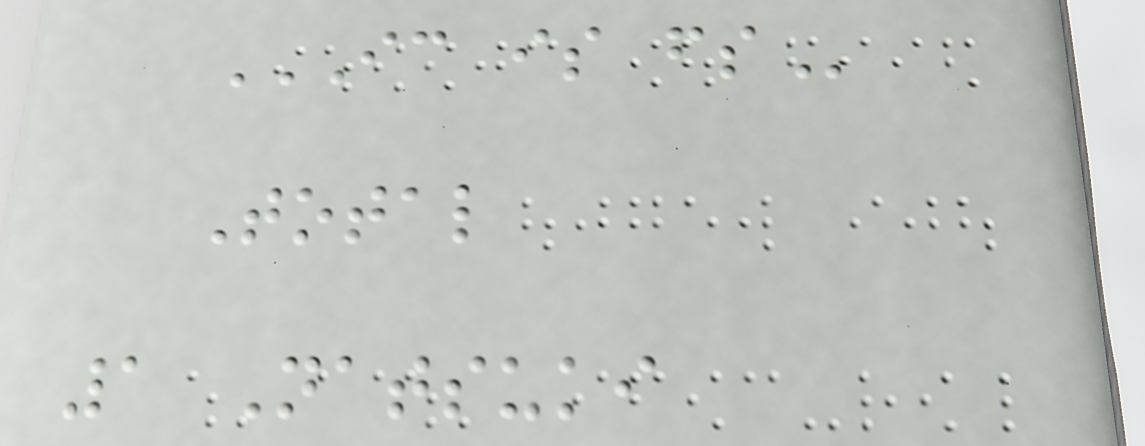IC IS FS
Total
1 Natsuki
